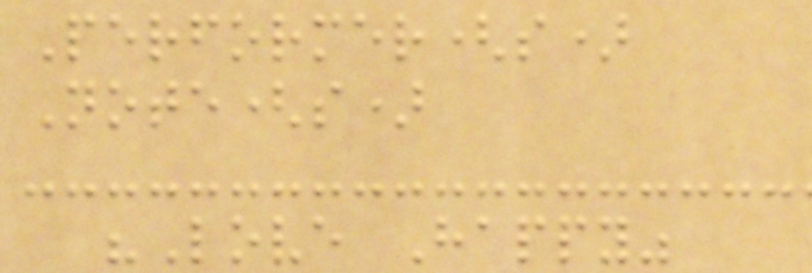Performer(s)
Note(s)
"Love Happy"
